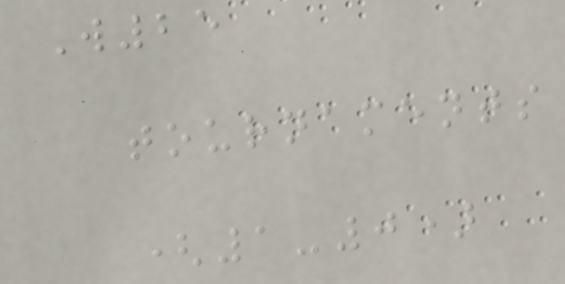W25
tournaments
(1-0)
